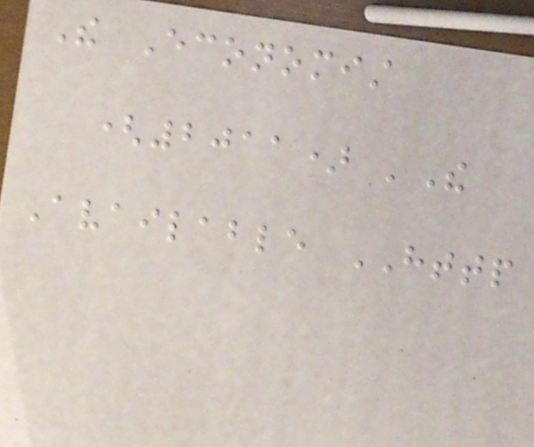The Economist
(2011) 'The
Available HTTP
